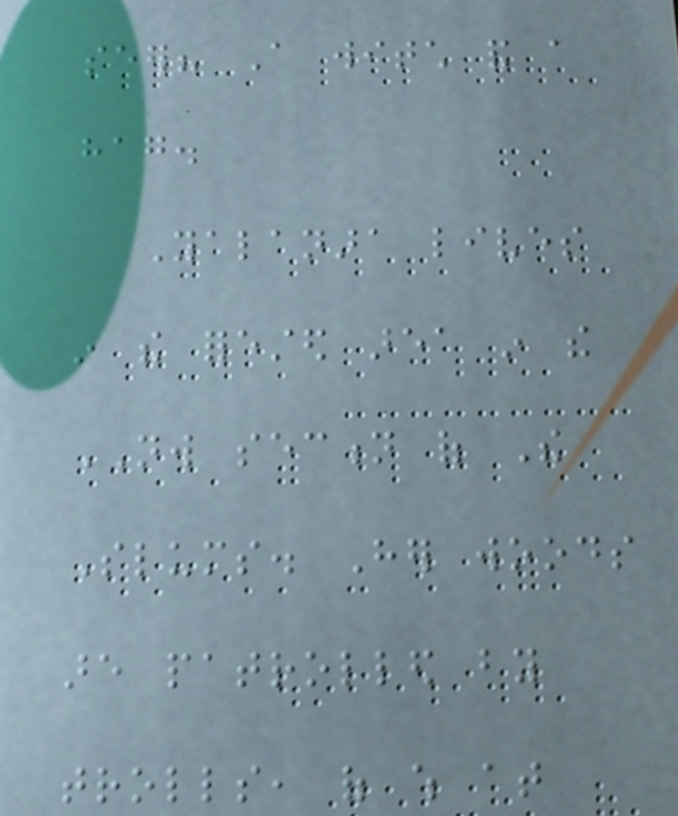seer? A witch and a
hag.
Yalanara lives
in the forested area in the
NW section of The
Slums. Her woods
are patrolled by
trolls, of which at
